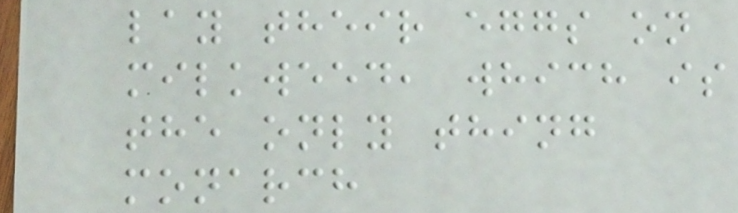lay their eggs on
milkweed, which is
the only thing
monarch
